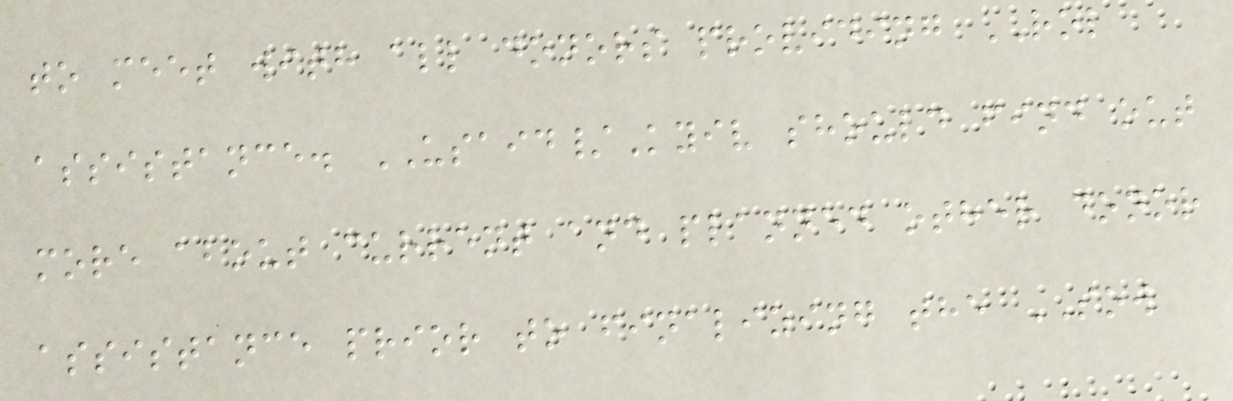to meet with all donors providing ROL
assistance. USAID/Kyiv should find out
more about current and planned other donor
assistance prior to finalizing the SOW
